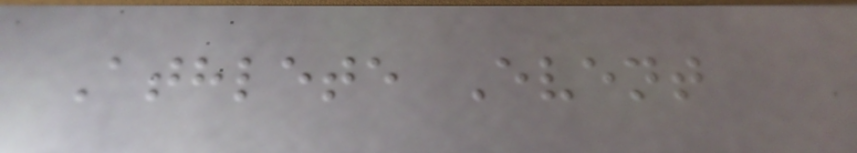Athlete Event
